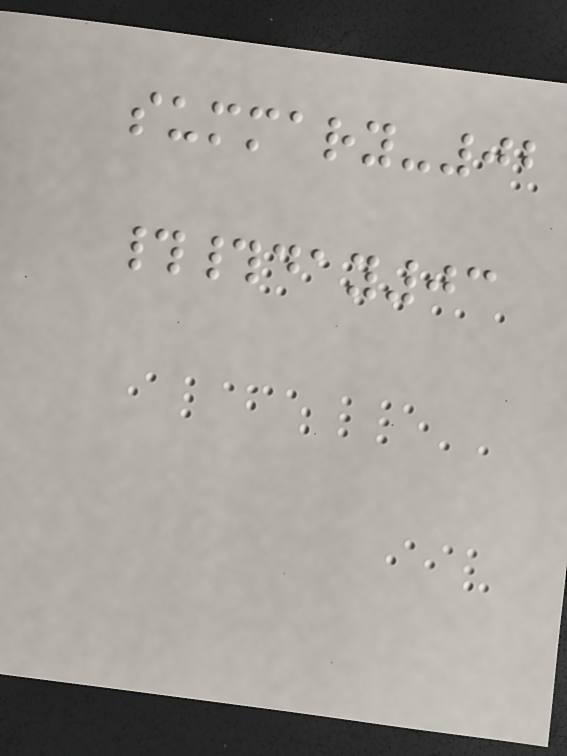summary-02
##day03
